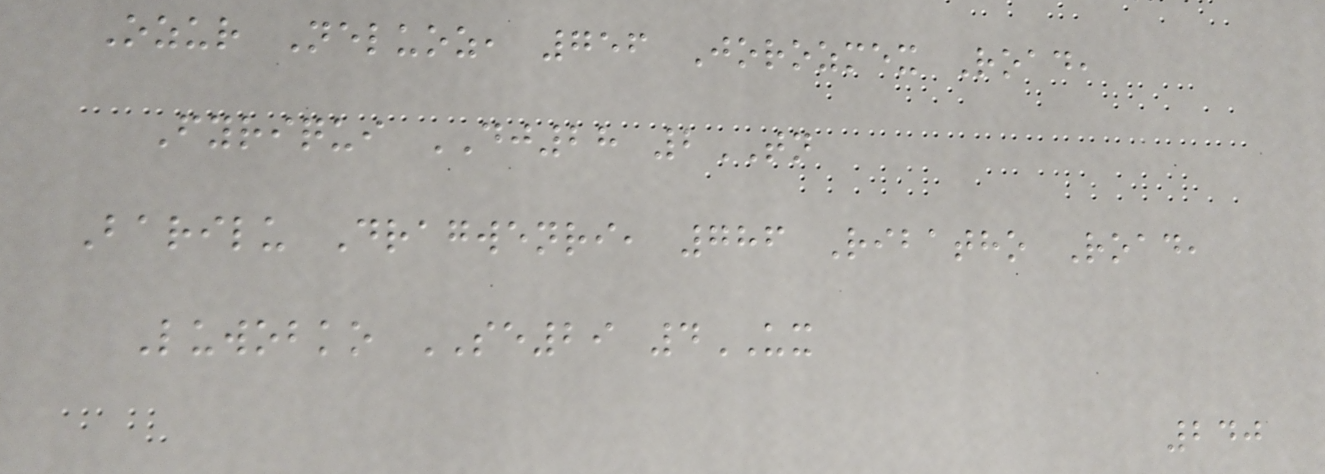Ozur Neluoz, 756 Jorozmex Road,
Fyriqui DJ28 2TN
Barilu Dragwenri, 786 Ribatho Road,
Luwobko SE29 4UX
240
